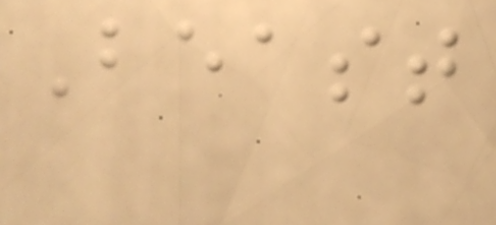Beast
